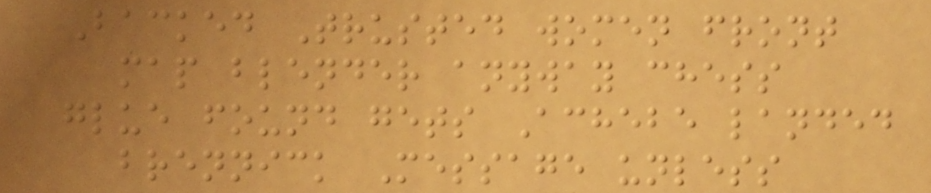Backed Trusted women front
map blender anyway chess
glue found gets Achebe landed
brennick Message unless
